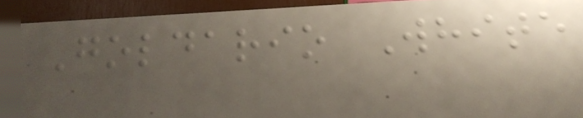Goldario White
